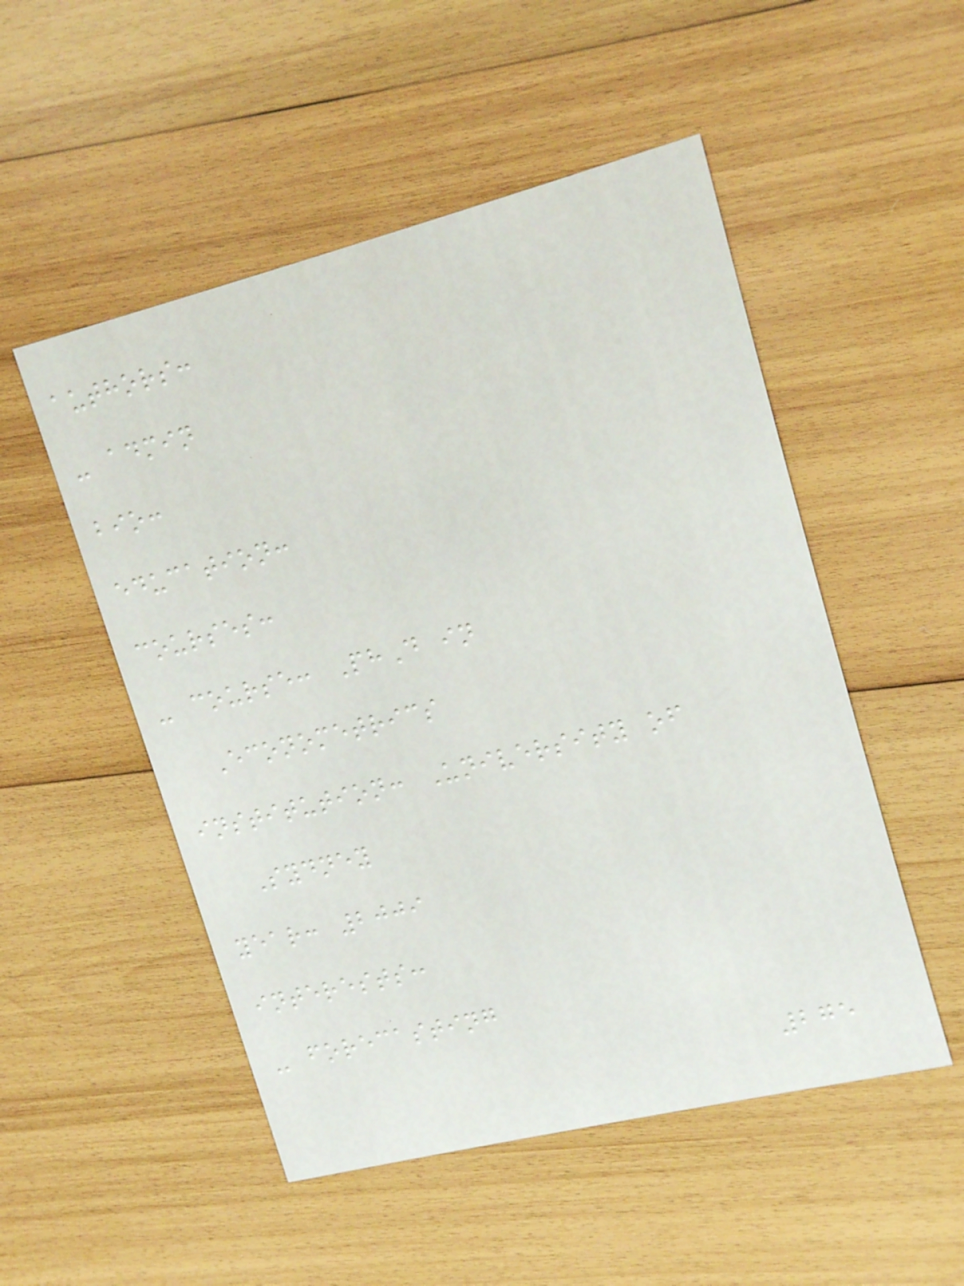authors:
- admin
bio:
education:
courses:
- course: PhD in
Econometrics
institution: University of
Sydney
year: 2009
interests:
- forecasting
275
